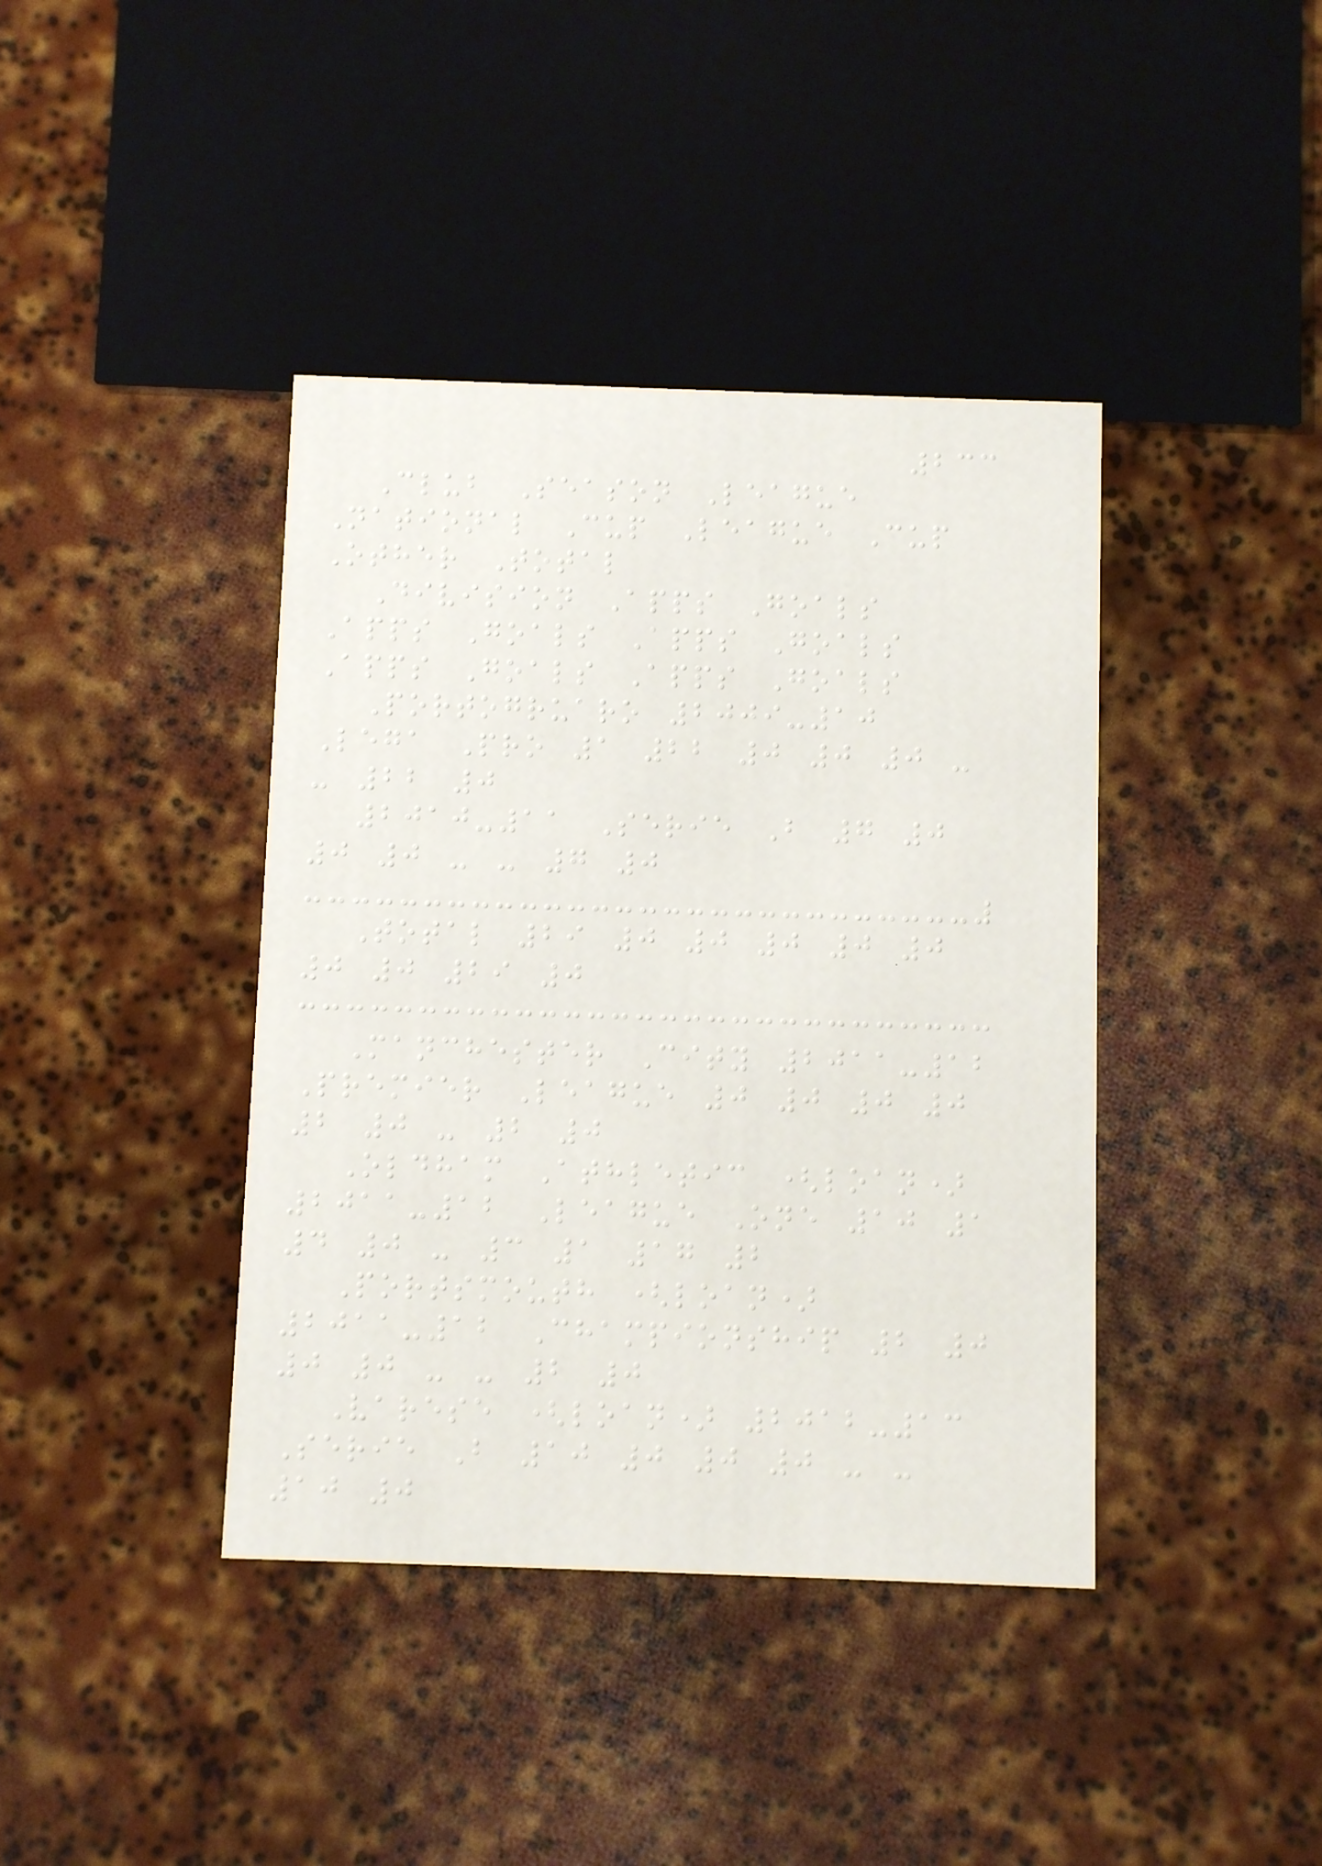233
Club Season League
National Cup League Cup
Other Total
Division Apps Goals
Apps Goals Apps Goals
Apps Goals Apps Goals
Portogruaro 2009-10
Lega Pro 1 22 0 0 0 -
- 22 0
2010-11 Serie B 7 0
0 0 - - 7 0
Total 29 0 0 0 0 0
0 0 29 0
Manchester City 2011-12
Premier League 0 0 0 0
2 0 - 2 0
Oldham Athletic (loan)
2011-12 League One 10 1
4 0 - 3 1 17 2
Portsmouth (loan)
2011-12 Championship 2 0
0 0 - - 2 0
Varese (loan) 2012-13
Serie B 10 0 0 0 - -
10 0
